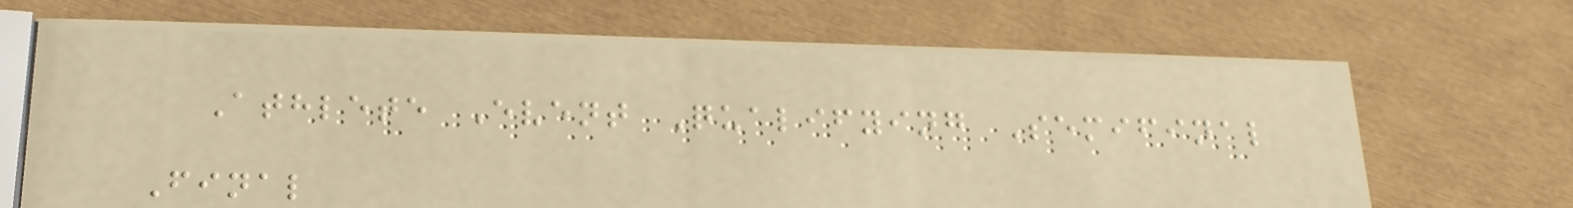Athlete Event Qualifying Semifinal
Final
